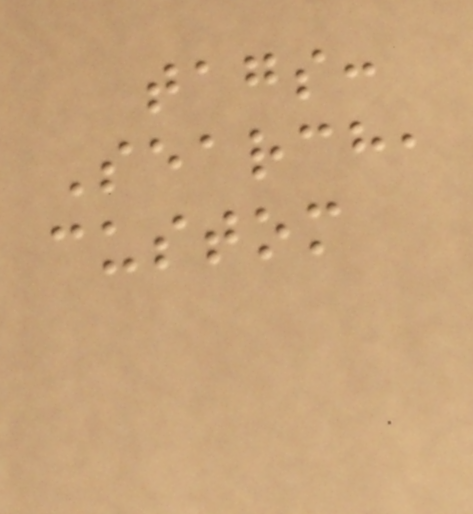tags:
Search,
custom
